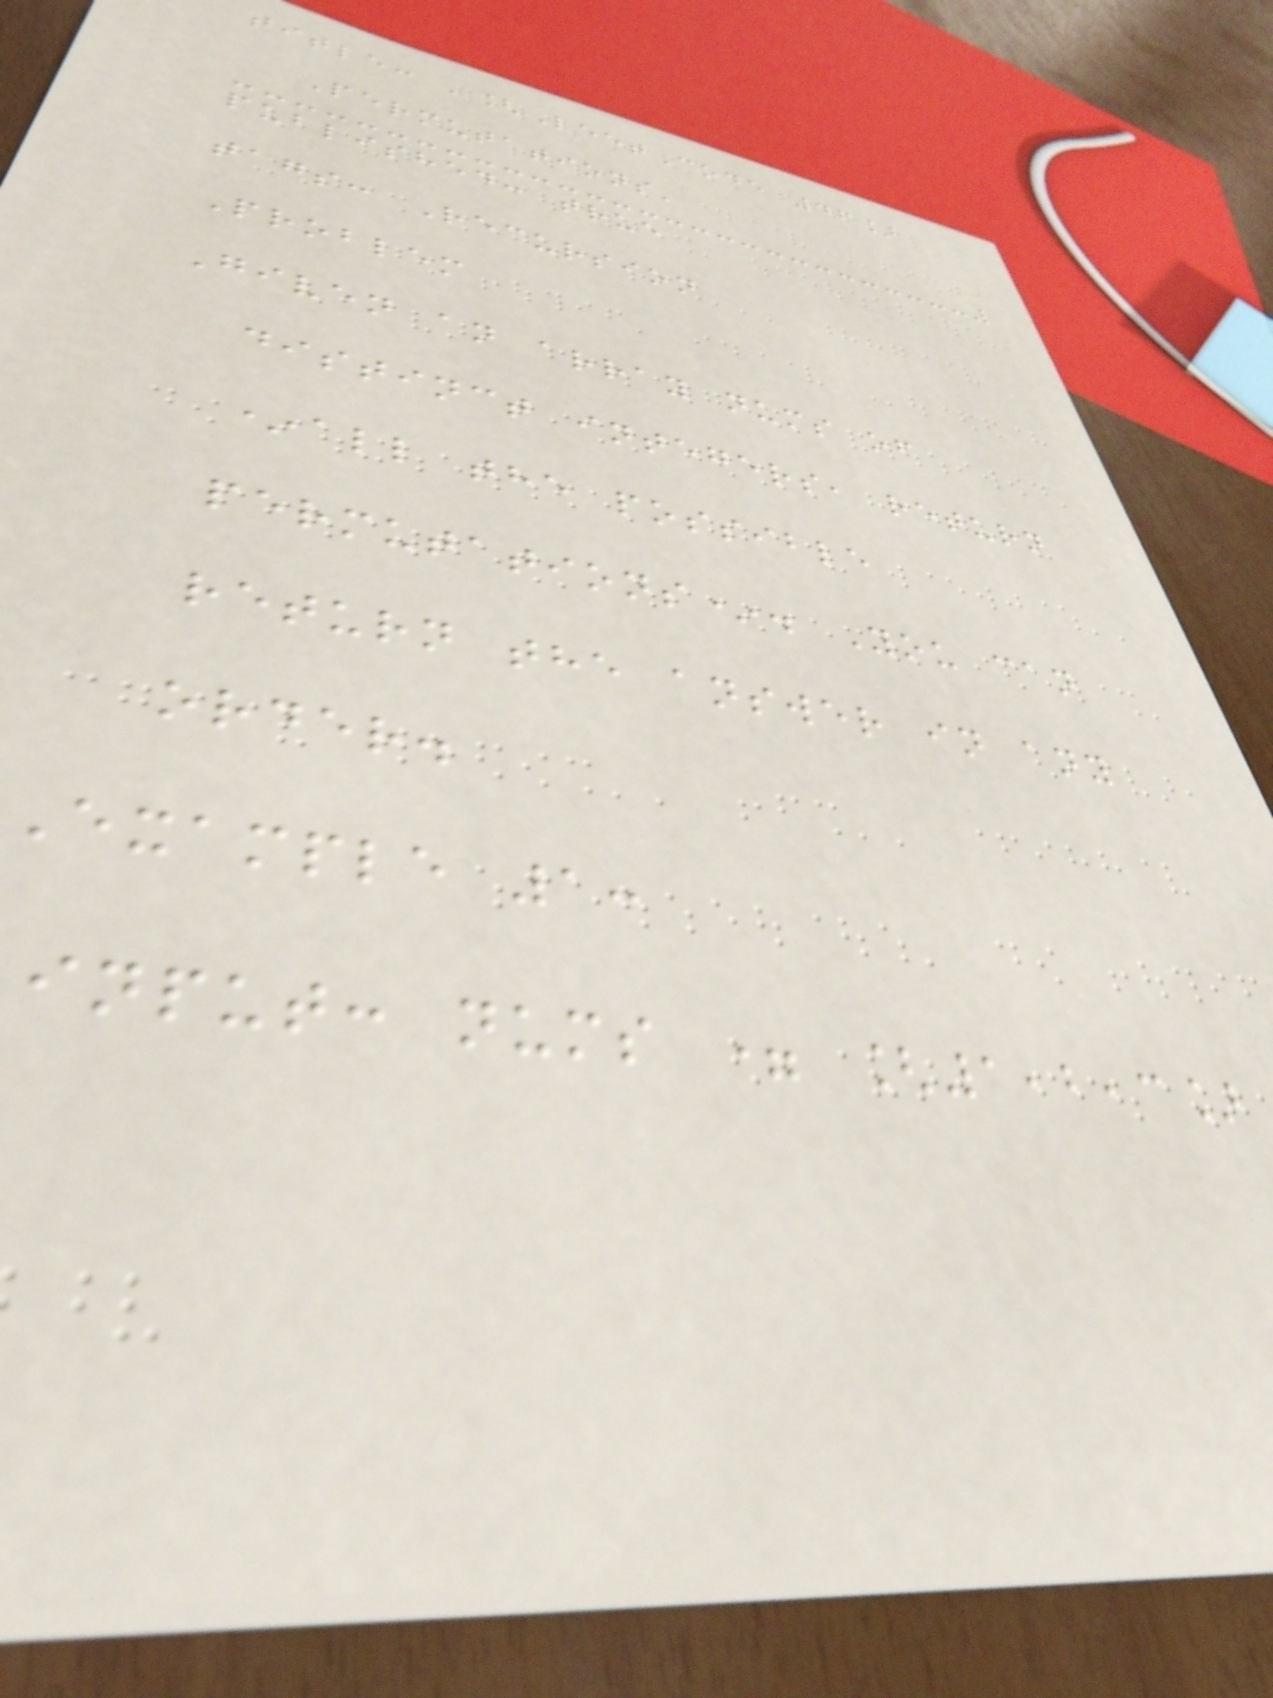title: '[LeetCode 46]
Permutations'
published: true
tags: Recursion
Problem
Given an array nums of
distinct integers, return
*all the possible
permutations*. You can
return the answer in any
order.
Example 1:
input: nums = [1,2,3]
